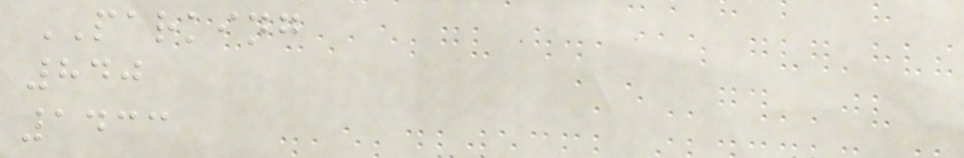PARKING
840
1433
